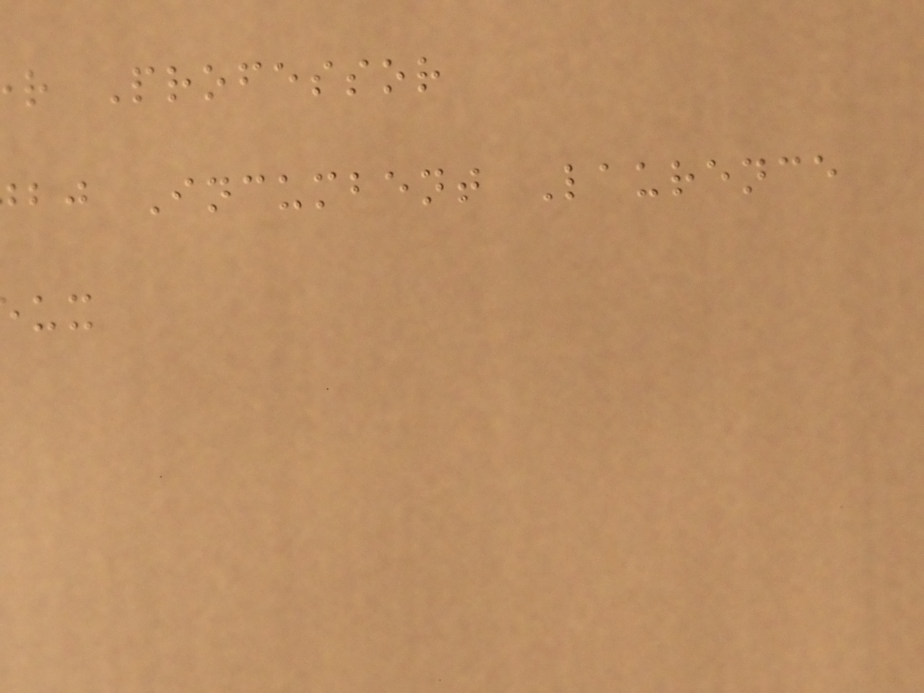r Professor
bj Incumbent Laurence
